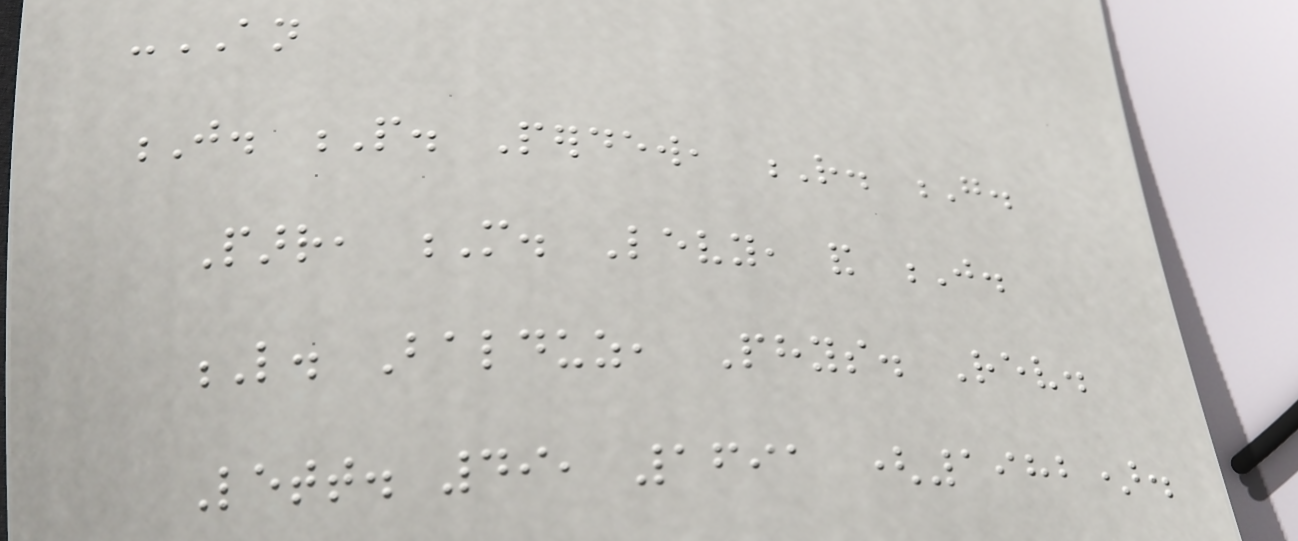-AN
J. P. Perdew, R. G.
Parr, M. Levy, and J.
L. Balduz, Phys. Rev.
Lett. 49, 1691 (1982).
